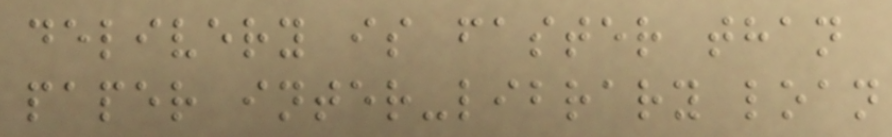delivery is faster than
paper inter-library loan
